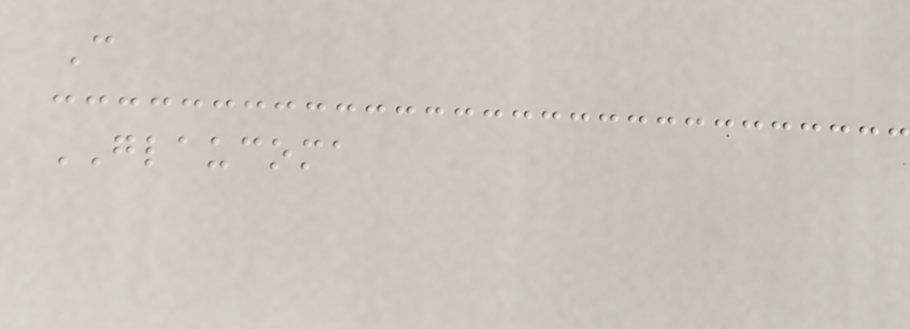C
GLAUCOMA
